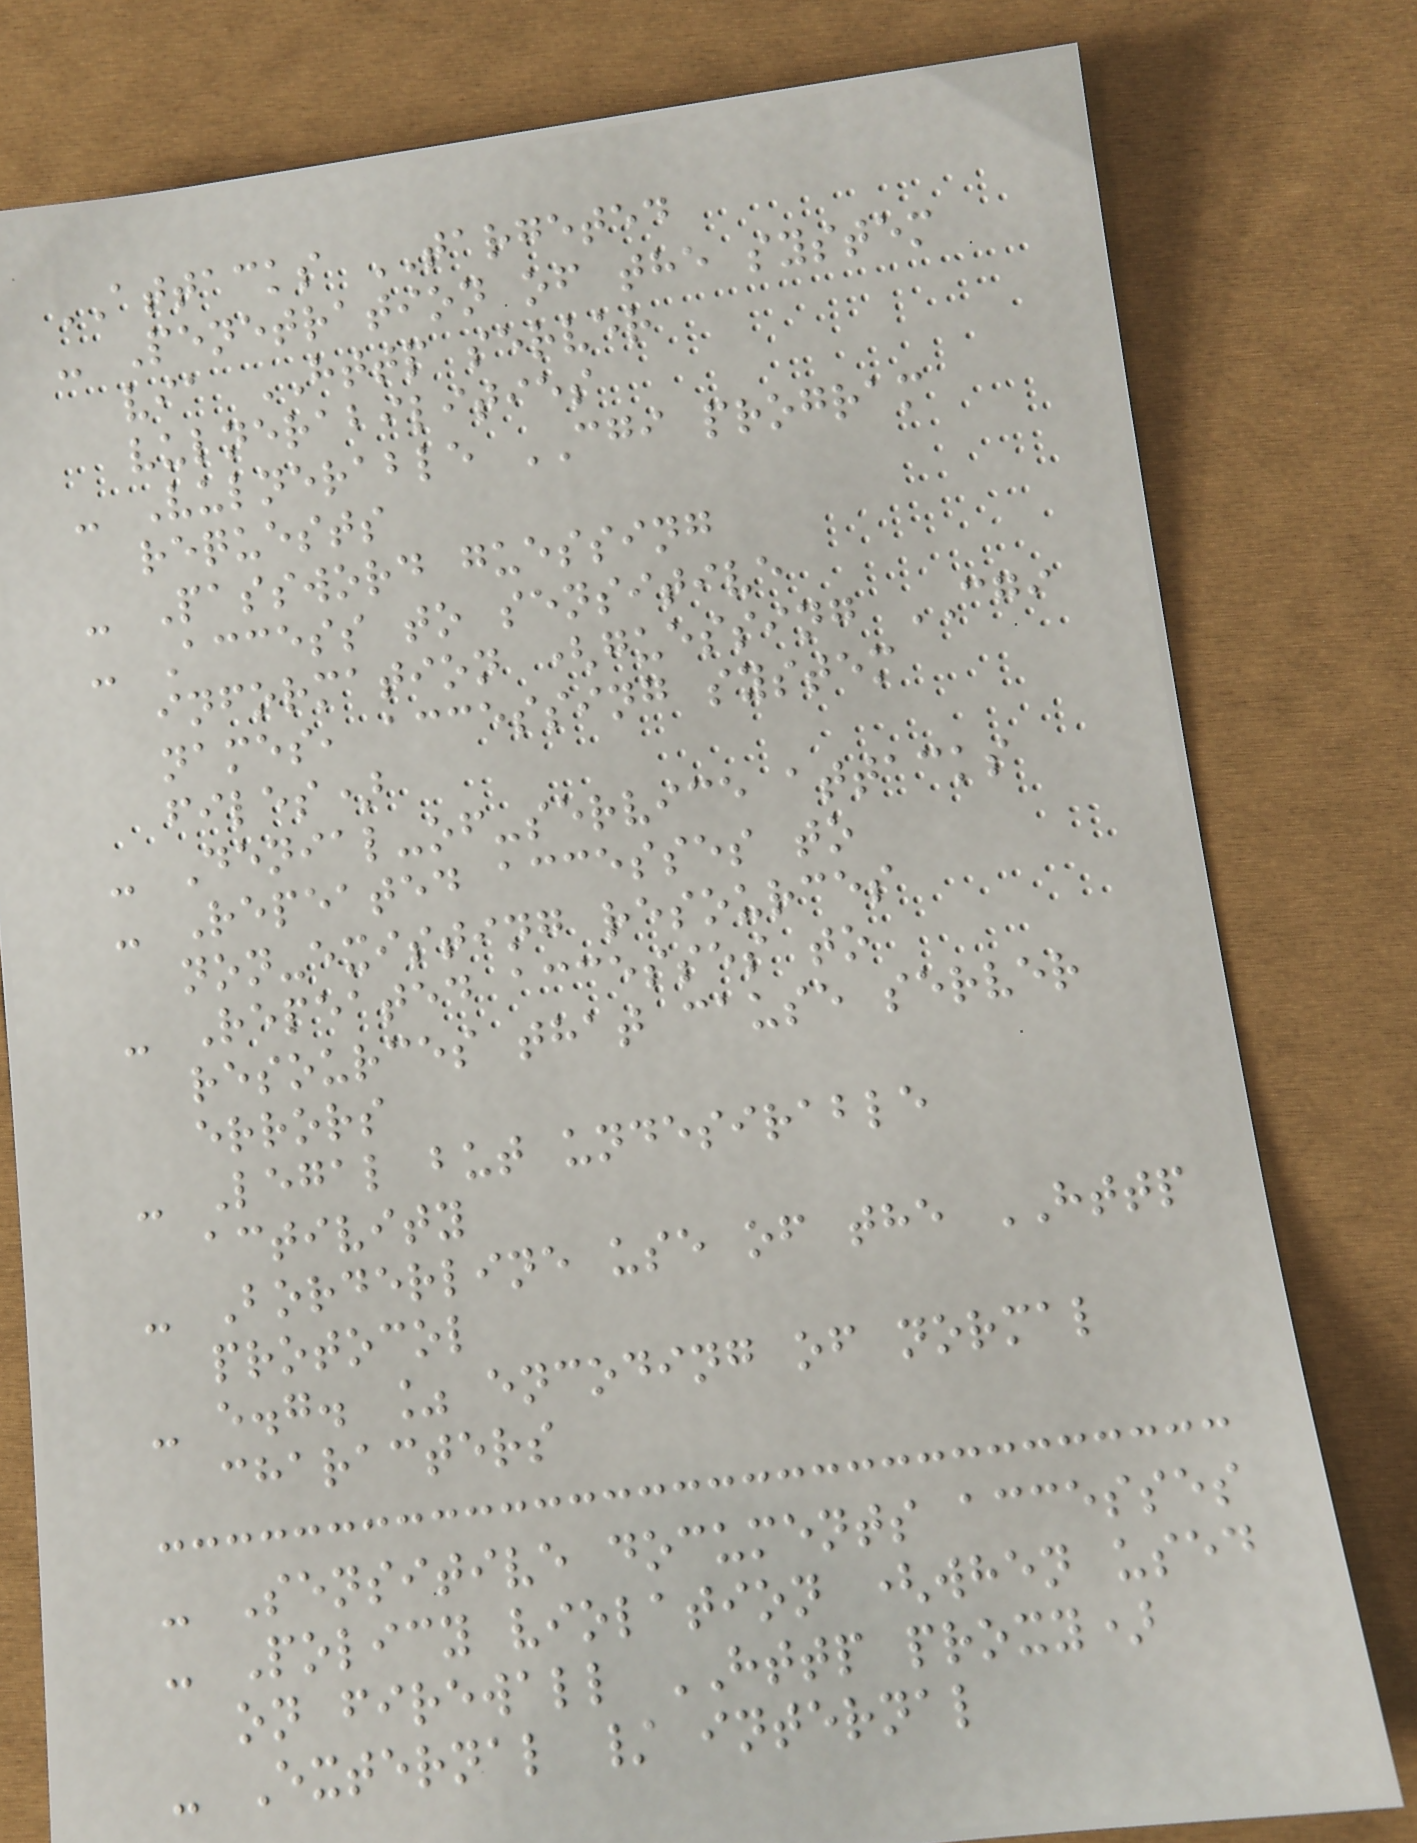ATTACKS TARGETED
- Penetration of the system
via HTTP server
vulnerabilities
- Vulnerable CGI program
requests
- Password guessing
- Access to sensitive
information (guessing CGI
names, accessing system
files)
- Denial-of-service attacks
- Repeated accesses to
non-existing resources
- Repeated accesses to
resources that cause server
errors
- Legal but undesirable
activity
- Borderline use of the HTTP
protocol
- e.g. % encoding of normal
characters
- Sensitive documents accesses
- Policy violation (when used
on firewall HTTP proxy)
- External / internal
